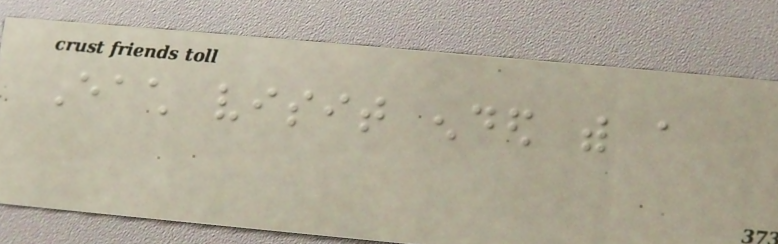Each visit ended with a
